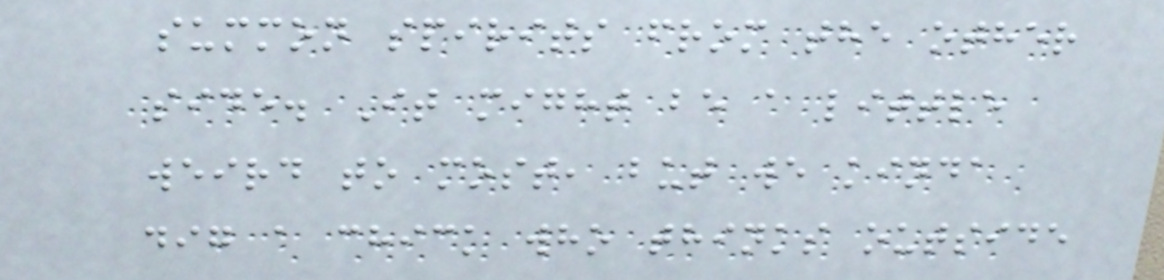summon spirits from the other
side. It might be a little
weird to most, but we kinda
dig a chick who thinks outside
